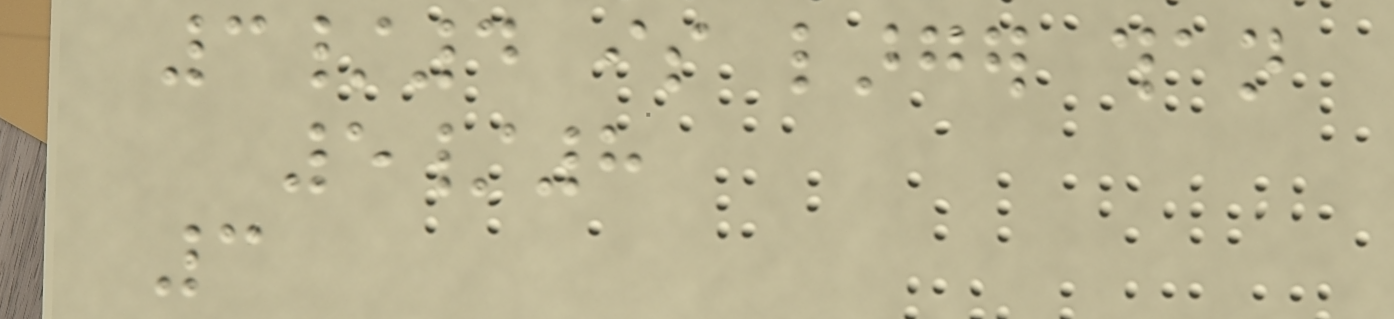3/4 is larger than
5/8
3
